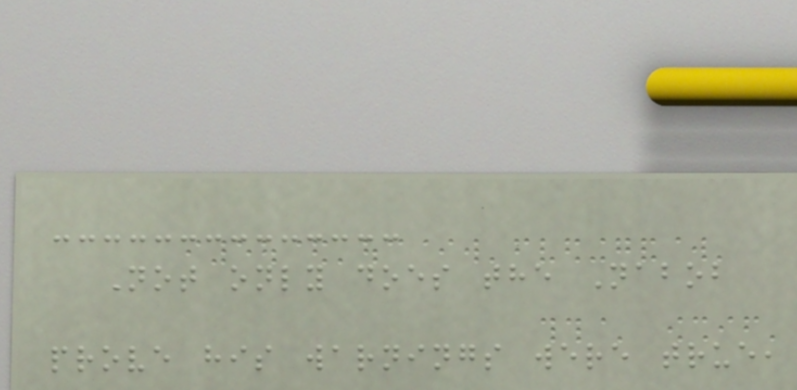Not only does the Nabob
prove his warnings were true,
